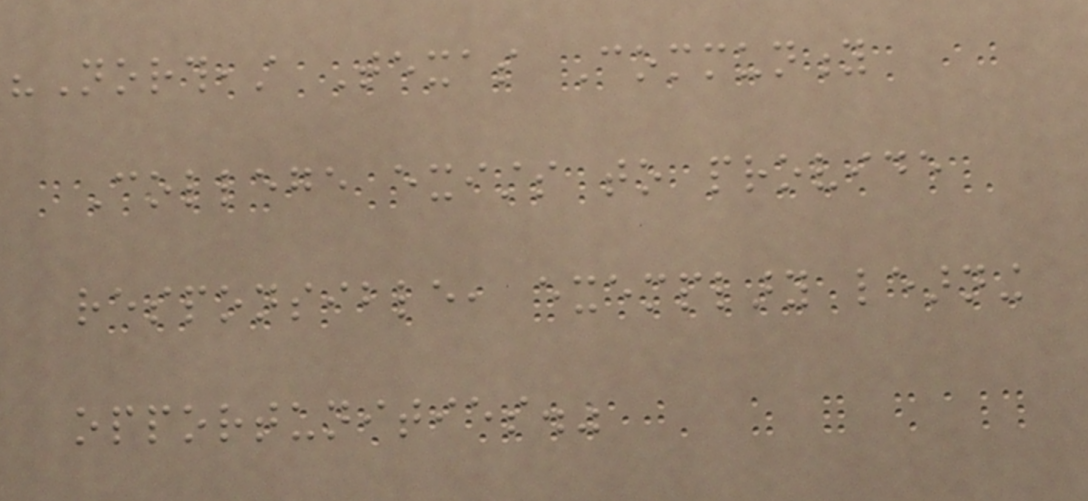"Northeast Texas Community
College exists to provide
responsible, exemplary learning
opportunities."
